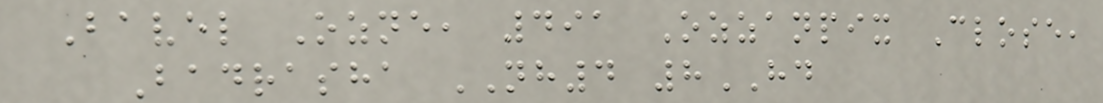Bavel Ozne, 491 Ozzanpix Close,
Badrasha NH4 8HD
